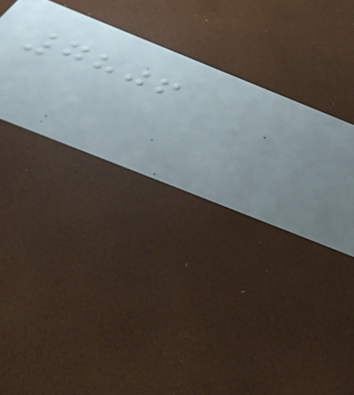7806
